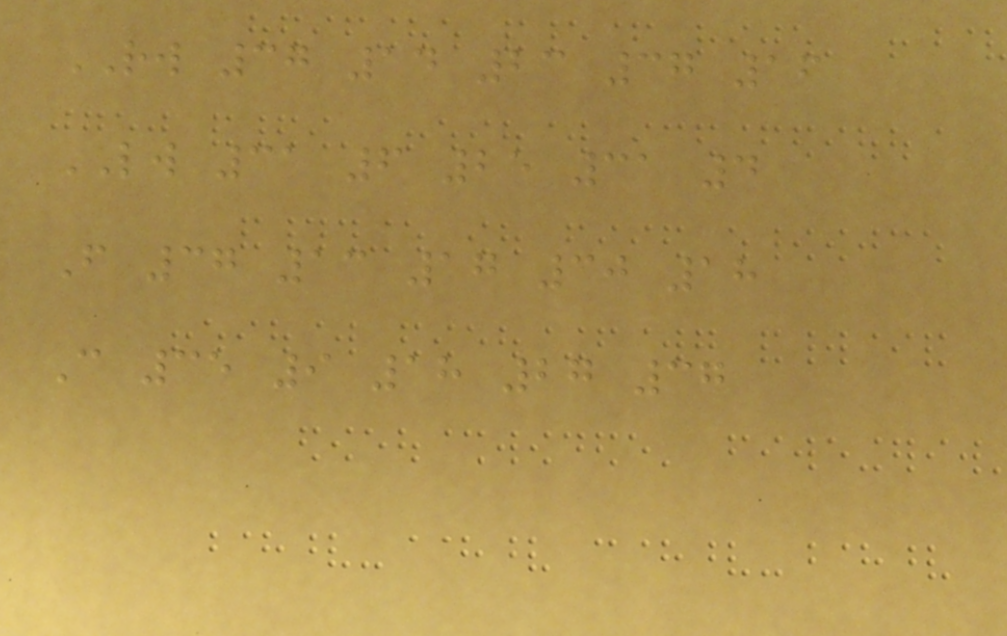RW 37 14 23 37 16
LW 31 6 25 31 4
F 37 13 17 30 18
C 35 9 18 27 37
